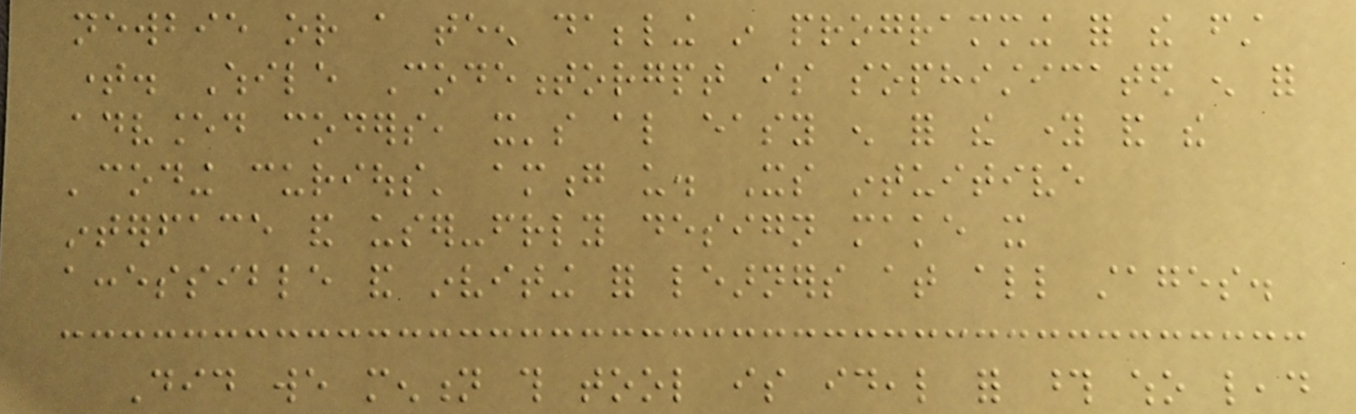newbie or a teen dabbling in programming for the first
time. While Codementorgpt is sophisticated enough for
advanced coders, it's also easy enough for the young and the
'coding curious' among us. Its intuitive
interface and user-friendly design make it
accessible and inviting for learners at all stages.
Did we mention this tool is ideal for those who lead
